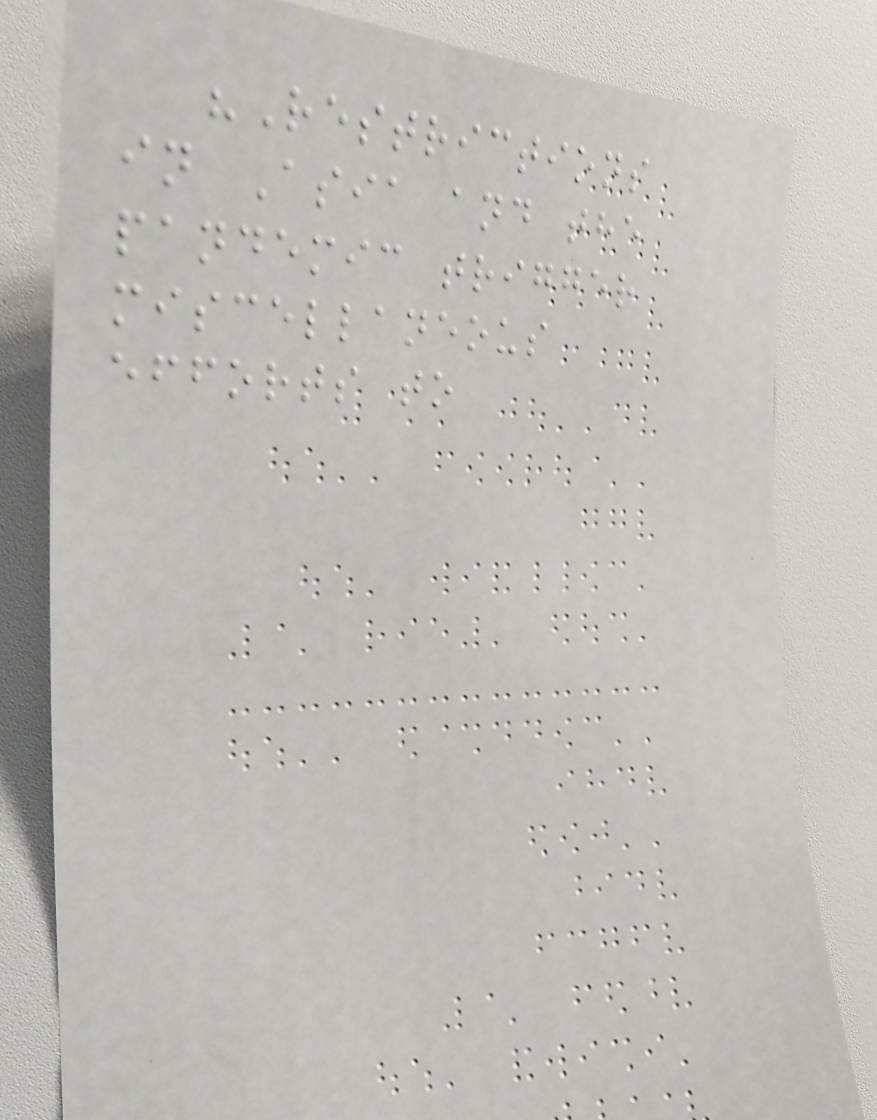"Restrictions
in Asia and the
pandemic trigger
miscellaneous
efforts to
